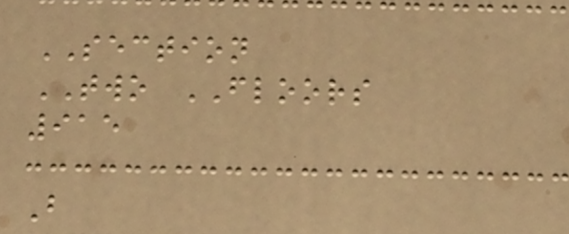SECTION
TWO FLOORS
915
B
